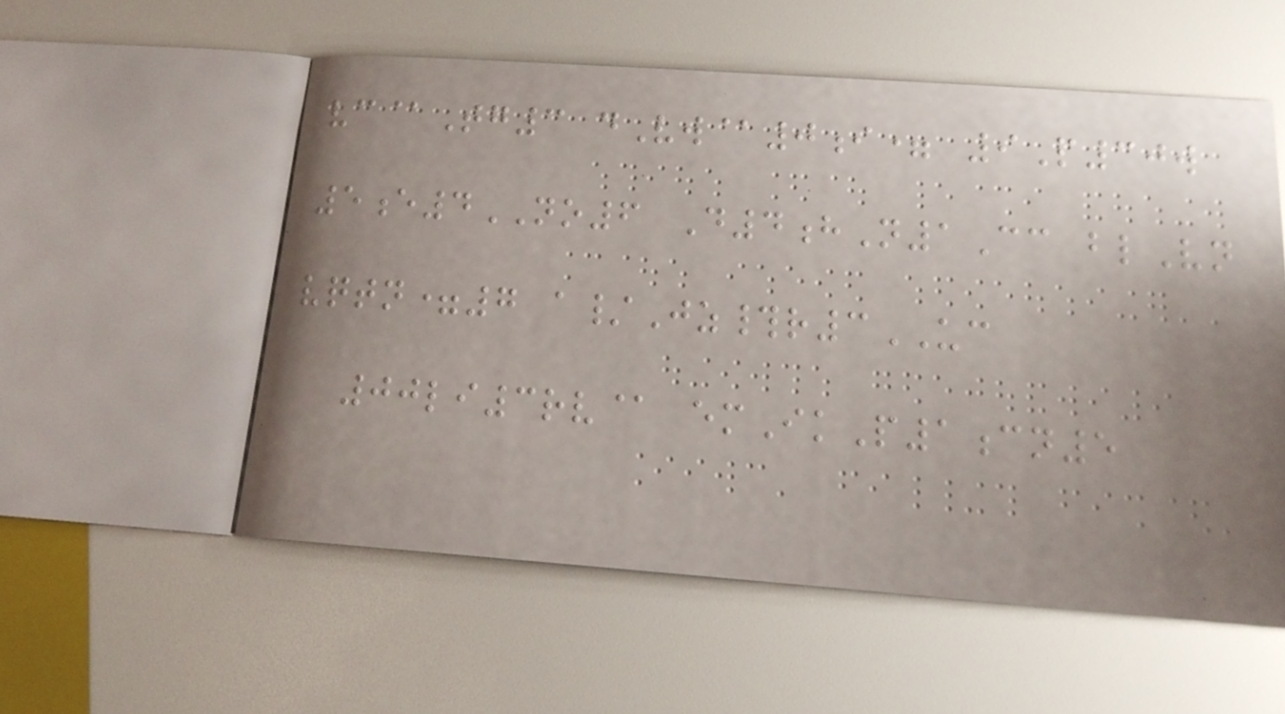vc@Tg3 dVw@0i= 9P30w
5e4NO6 D4hN1Cc blVn
vqtn=7 a/Jz#r3UC
00li3rv@ emIkP1cn5
